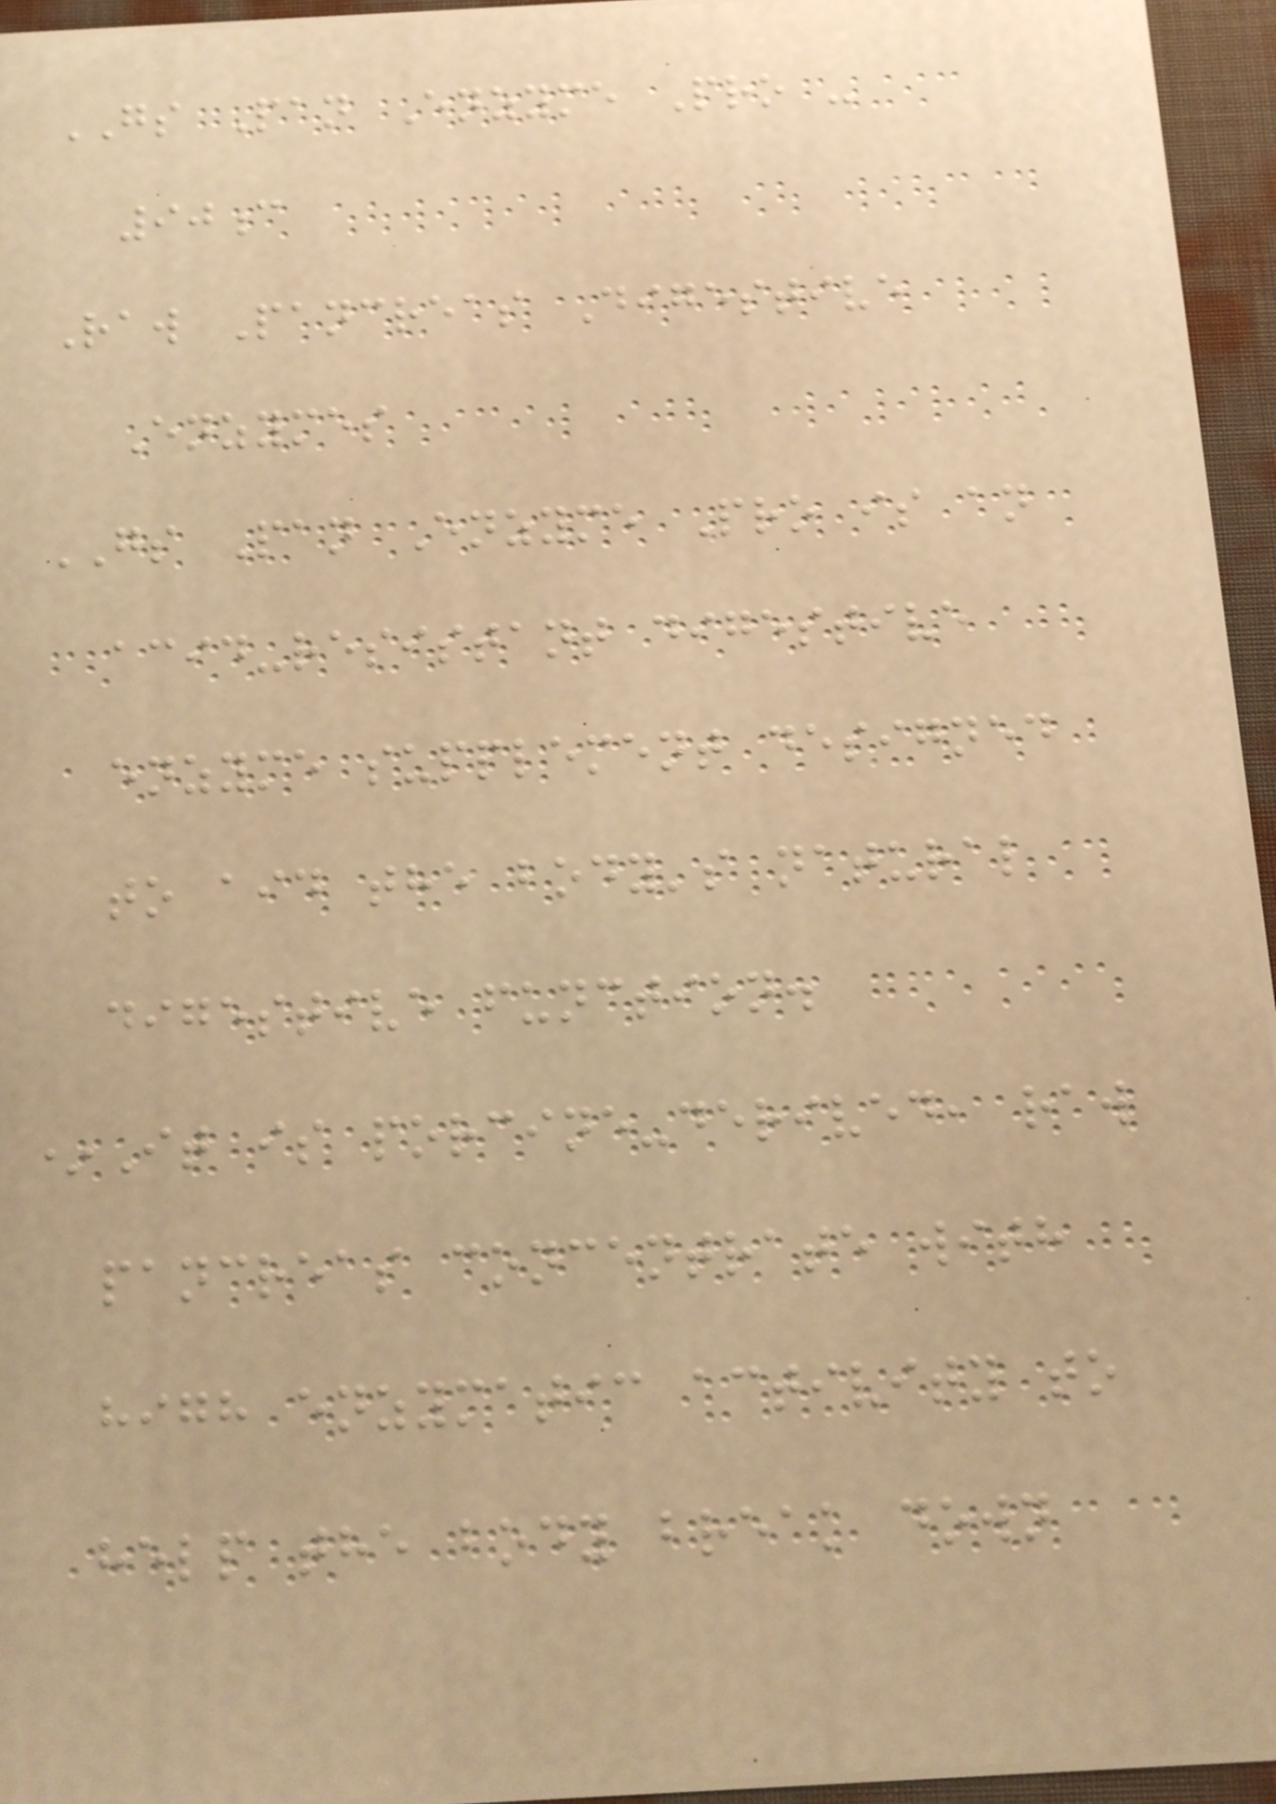GS Pan Enzyme Pro -
90c
Raw Pancreas Digestive
Enzymes
GS Pan Enzyme Pro is an
acid-resistant digestive
enzyme supplement designed
to aid the body's natural
digestive function.
*It is porcine-derived, raw
pancreas concentrate with
high enzymatic activity to
help the body break down
